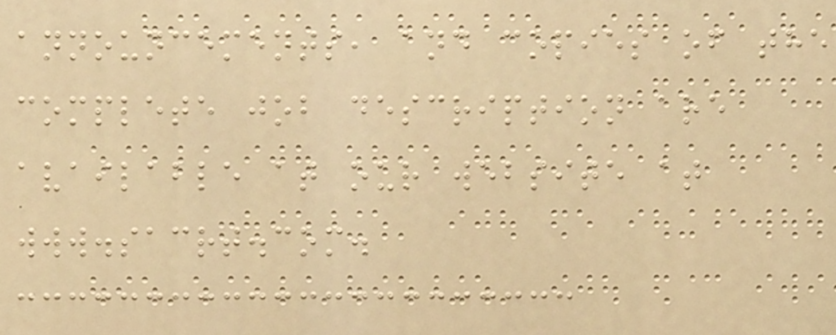announcements, and copies of the
complete job description are
available at our website at
www.sacrt.com.
